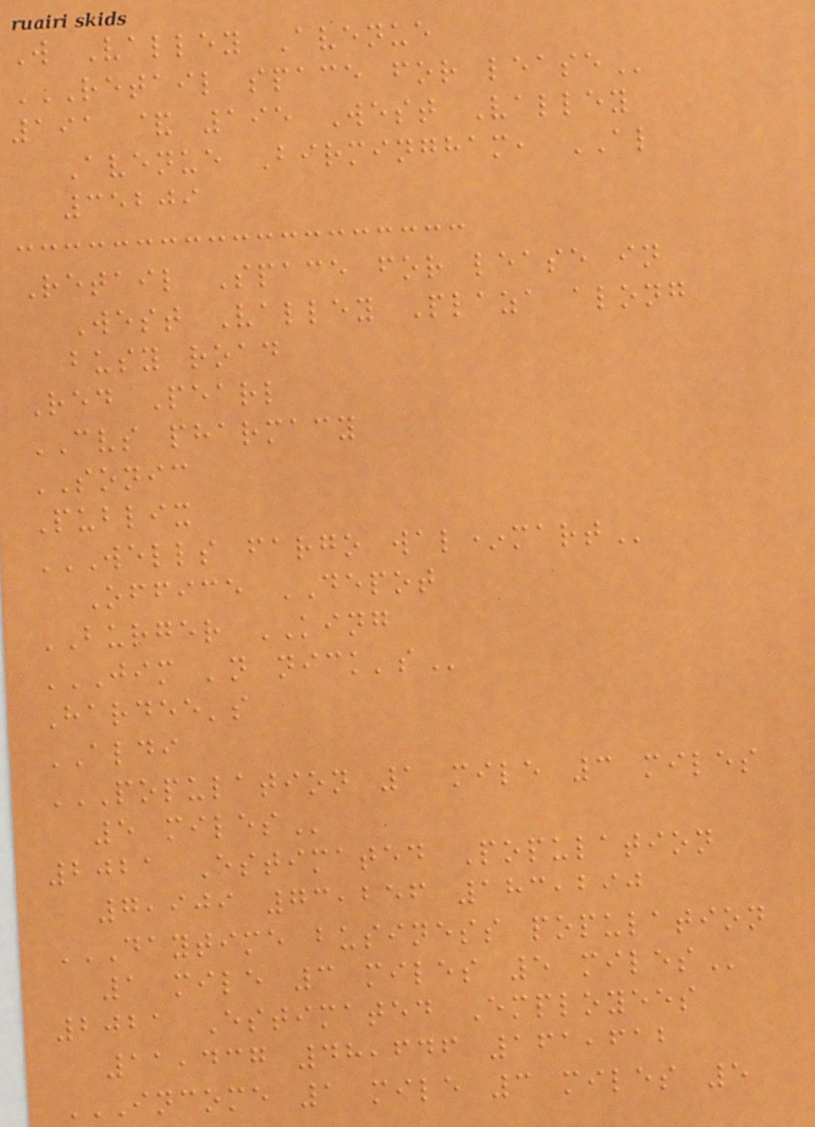W Valley Avenue
RETAIL SPACE FOR LEASE
191 & 195 West Valley
Avenue Birmingham, AL
35209
Retail Space for lease in
West Valley Plaza along
busy road
Red Pearl
CVS pharmacy
SONIC
Publix
WELLS FARGO WAL*MART
Office DEPOT
BURGER KING
JIM 'N NICK'S
Hardee's
ALDI
POPULATION 1 MILE 3 MILES
5 MILES
2021 Estimated Population
7,909 73,256 183,290
DAYTIME BUSINESS POPULATION
1 MILE 3 MILES 5 MILES
2021 Estimated Employees
11,437 48,646 161,612
INCOME 1 MILE 3 MILES 5
